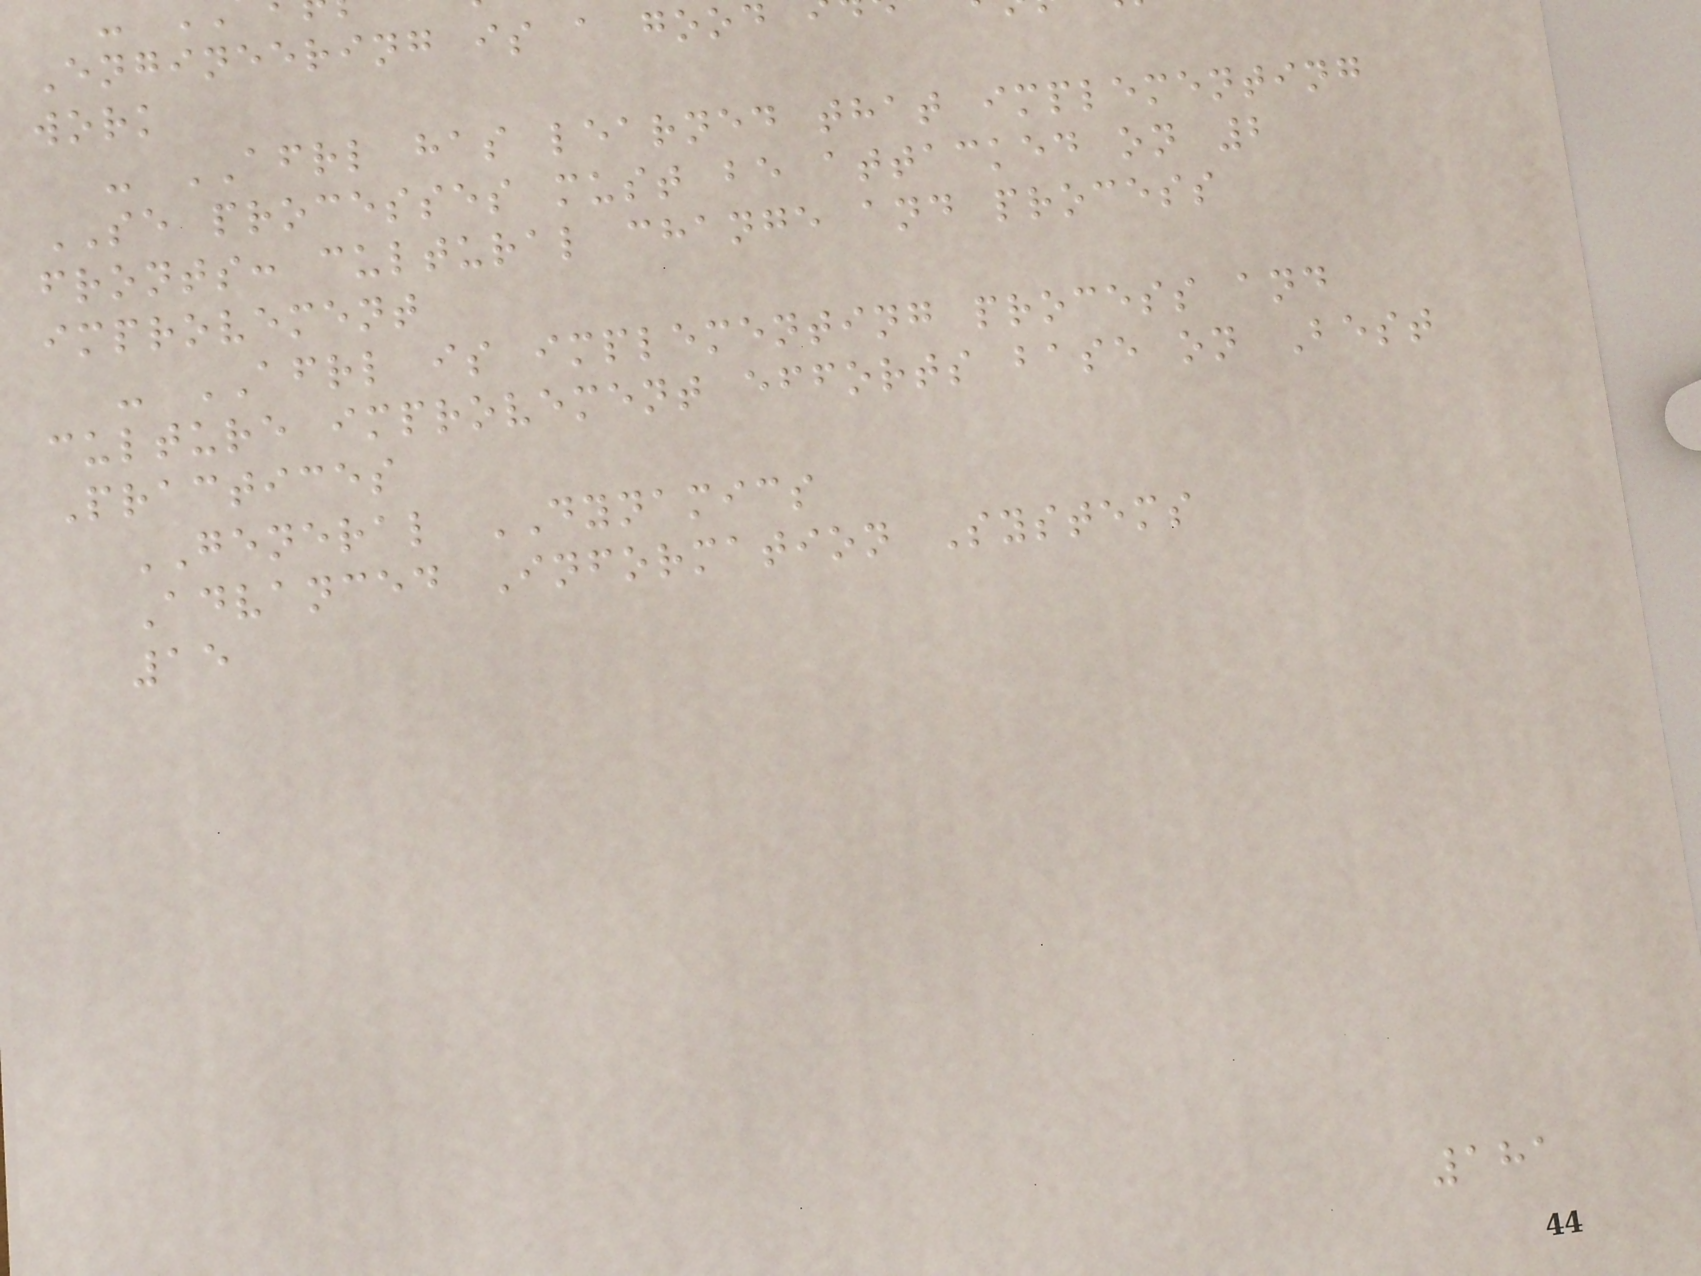Engineering is a good
work
- AFRL has learned that implementing
SE processes must be attacked on 2
fronts: cultural change and process
improvement
- AFRL is implementing process and
culture improvement efforts base on Best
Practices
GENERAL DYNAMICS
Advanced Information Systems
15
181
